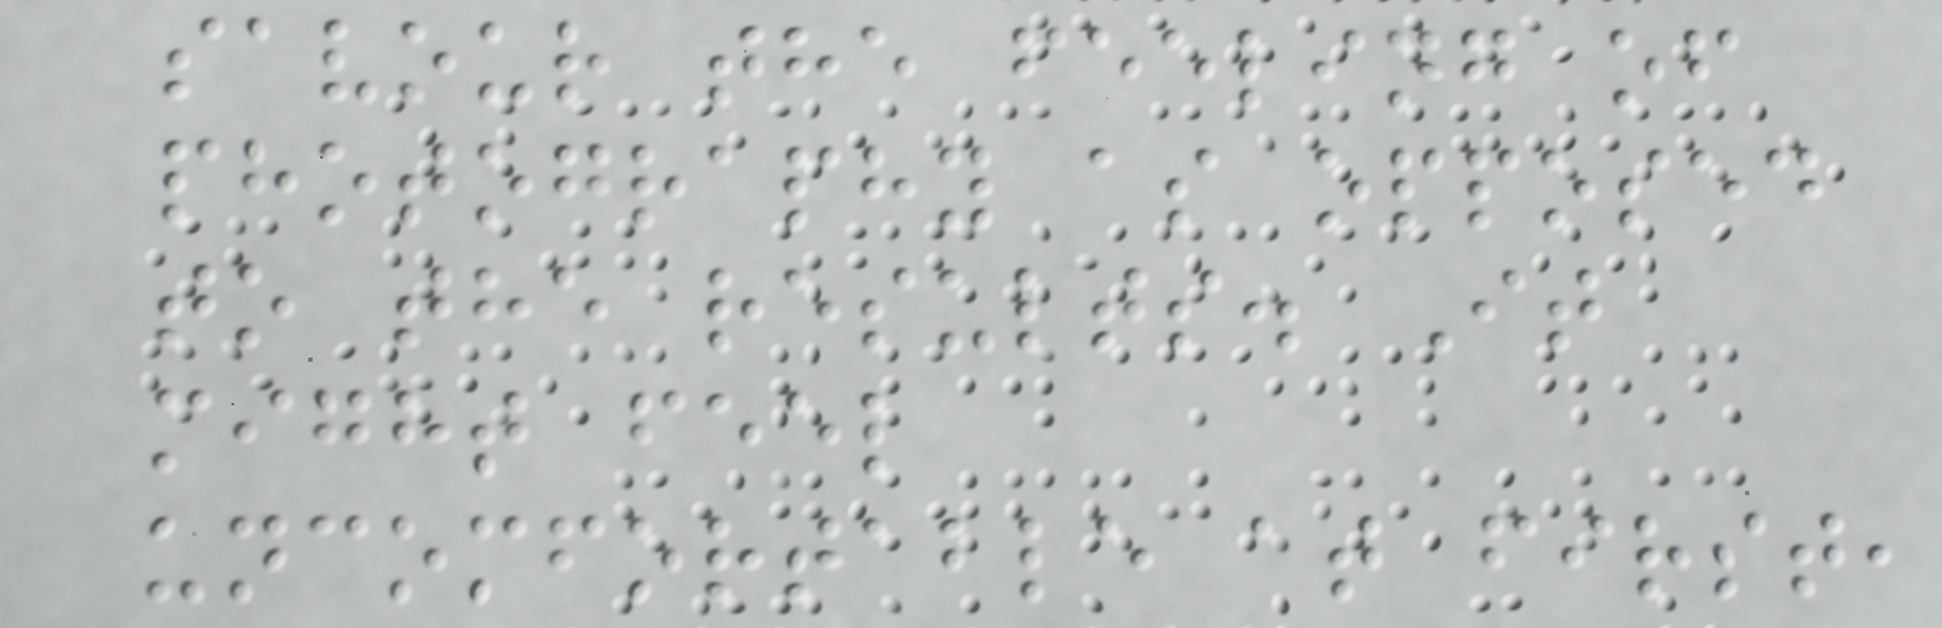savour the feeling of
photography as opposed
to the results. It
might feel
uncomfortable at first,
